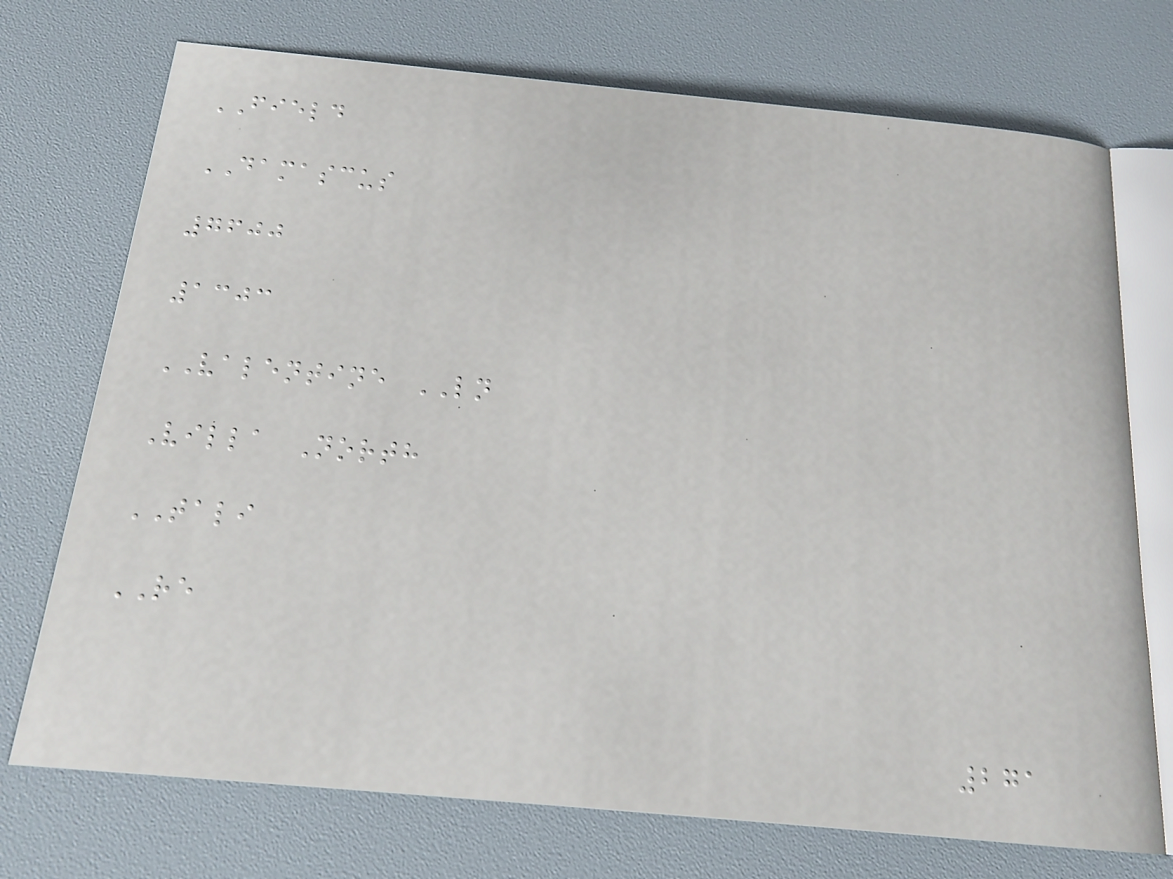FIELD
DAMASCUS
7600
1303
VALENTINE LN
Villa North
TALI
RE
271
